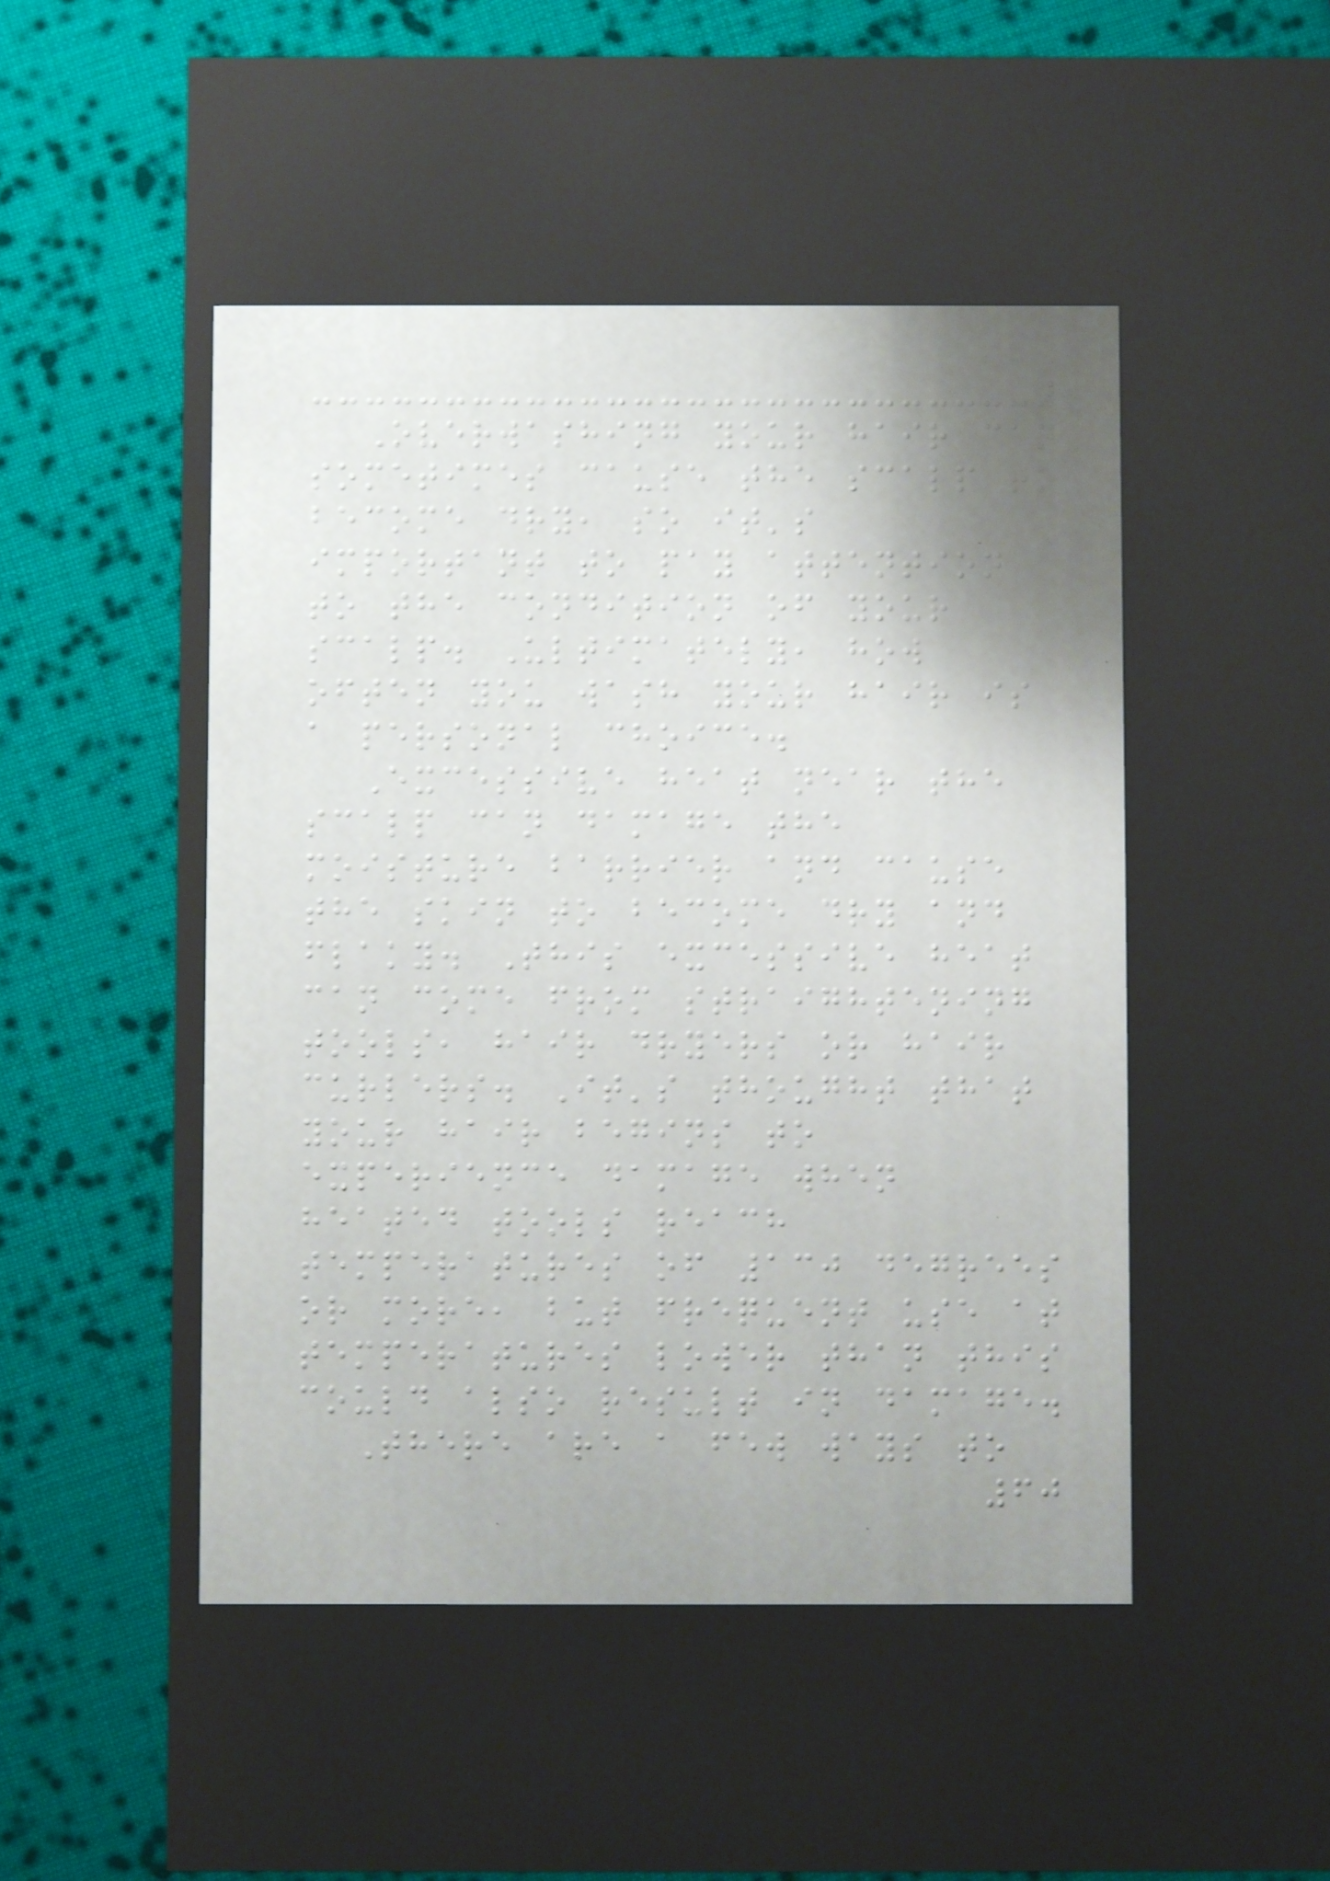Overwashing your hair can
sometimes cause the scalp to
become dry, so it's
important to pay attention
to the condition of your
scalp. Ultimately, how
often you wash your hair is
a personal choice.
Excessive heat near the
scalp can damage the
moisture barrier and cause
the skin to become dry and
flaky. This excessive heat
can come from straightening
tools, hair dryers or hair
curlers. It's thought that
your hair begins to
experience damage when
heated tools reach
temperatures of 130 degrees
or more, but frequent use at
temperatures lower than this
could also result in damage.
There are a few ways to
60
